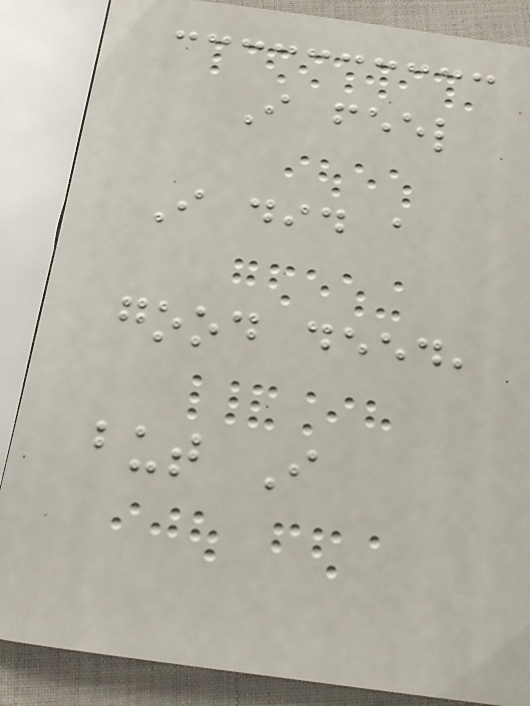I feel
I did a
good deed,
but I
